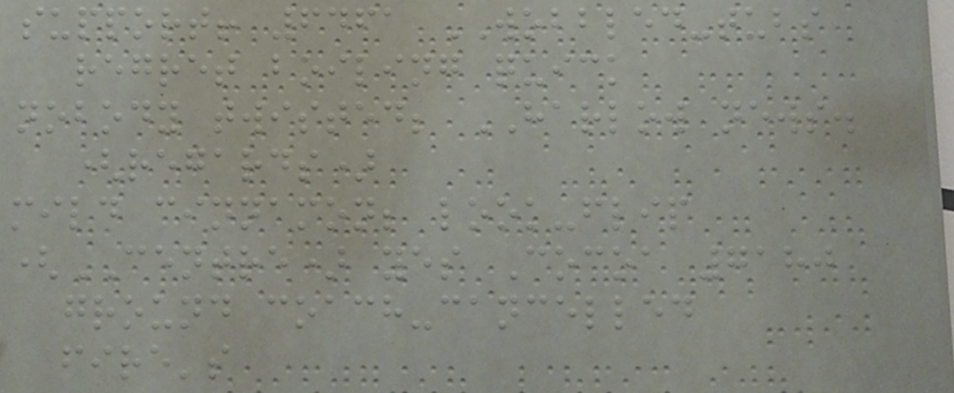support! 6461 WOBBLED-tubs
regret boiling quick
nobody twisted; HARLOW news.
(regards)
mild cinnamon; look-flip
(CENTRE) yes Cocoa 7180
ground coach-cancelled
fire's
